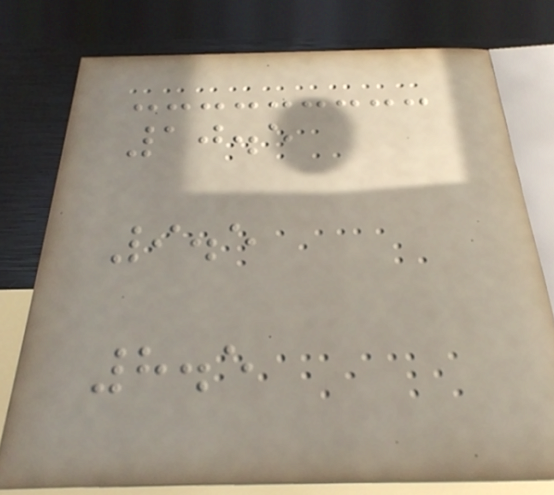10.5
9.5
8.5
